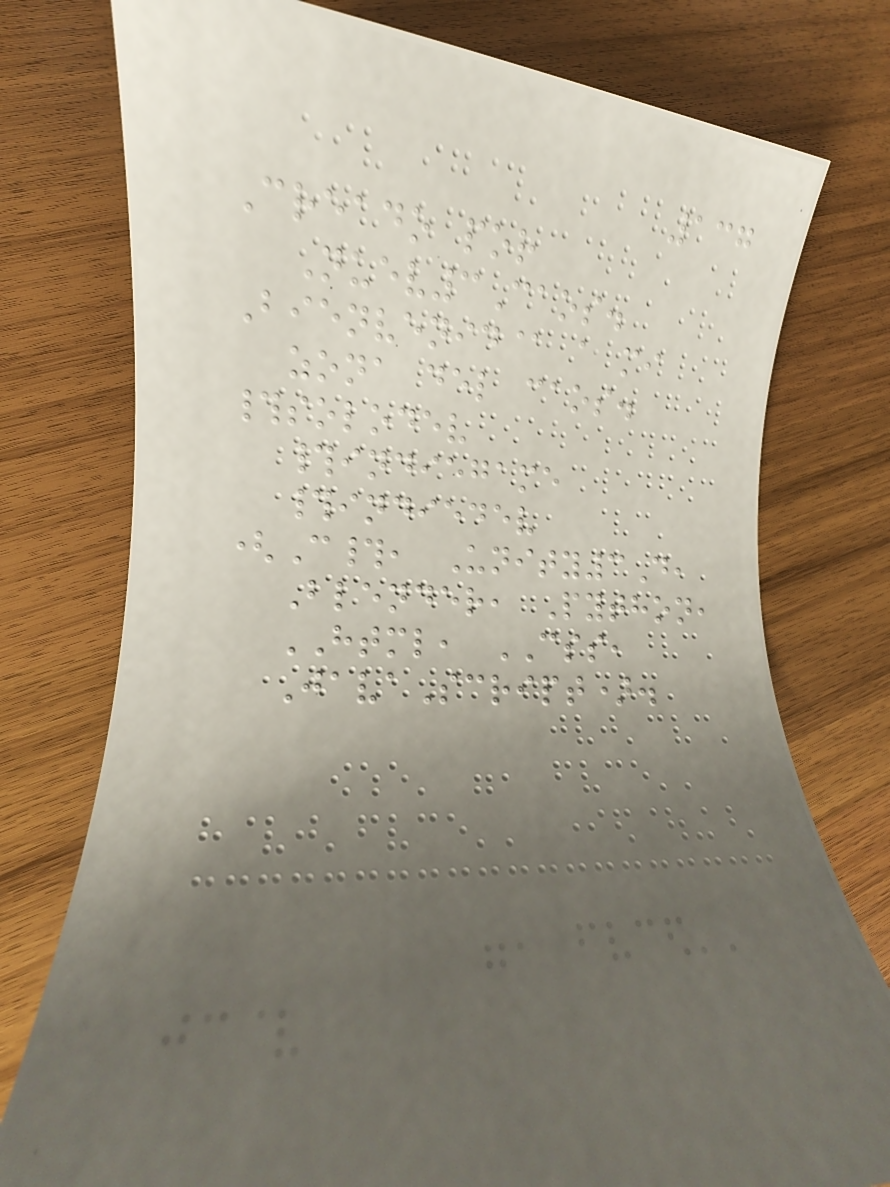137
Creado por
Nuev3Caos.
Bienvenid@ a mi
zona del caos.
#solodev
#indiegame
#indiedev
(C#, Unity3D,
Blender, Python,
HTML, CSS,
JavaScript).
